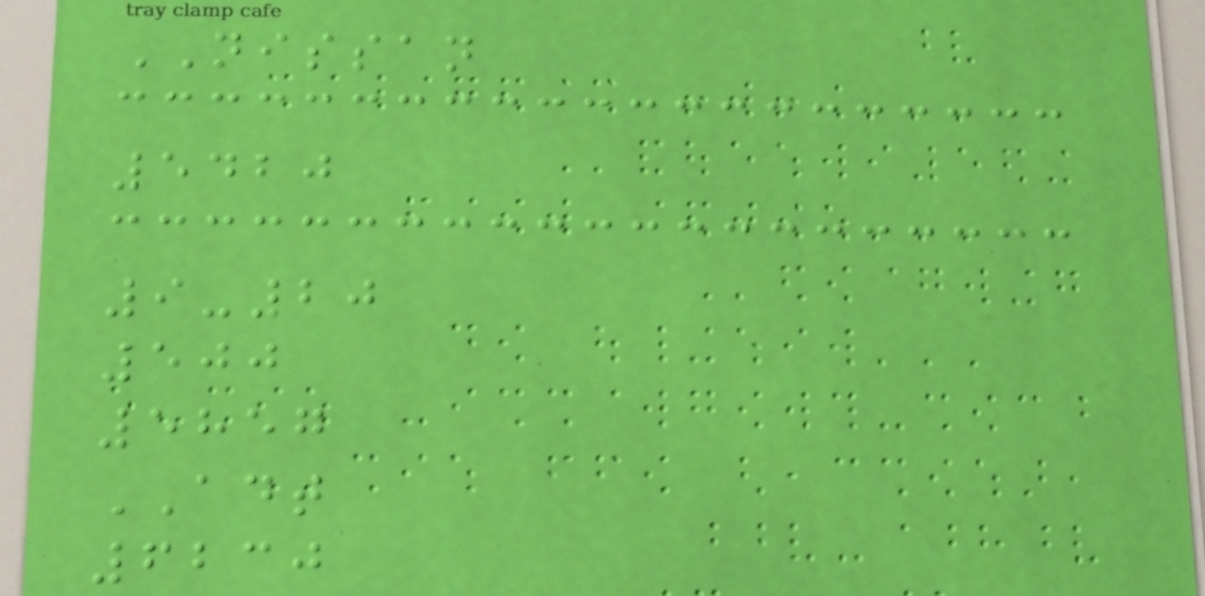NISSAN
5420
9-20
500
5857
ADT
6230
